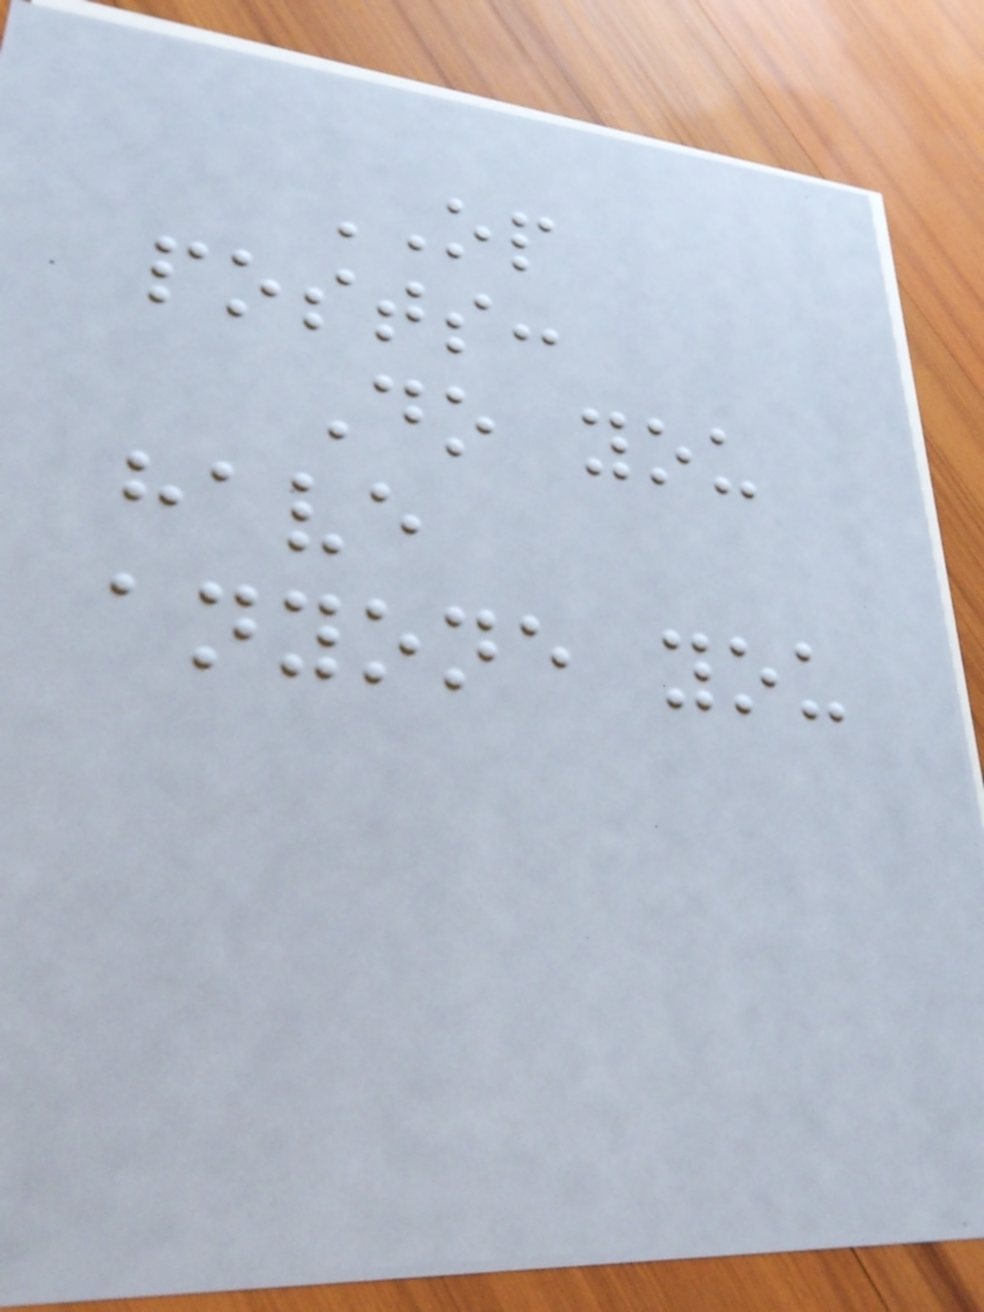OP
posts:
Do you
have
anyone you
